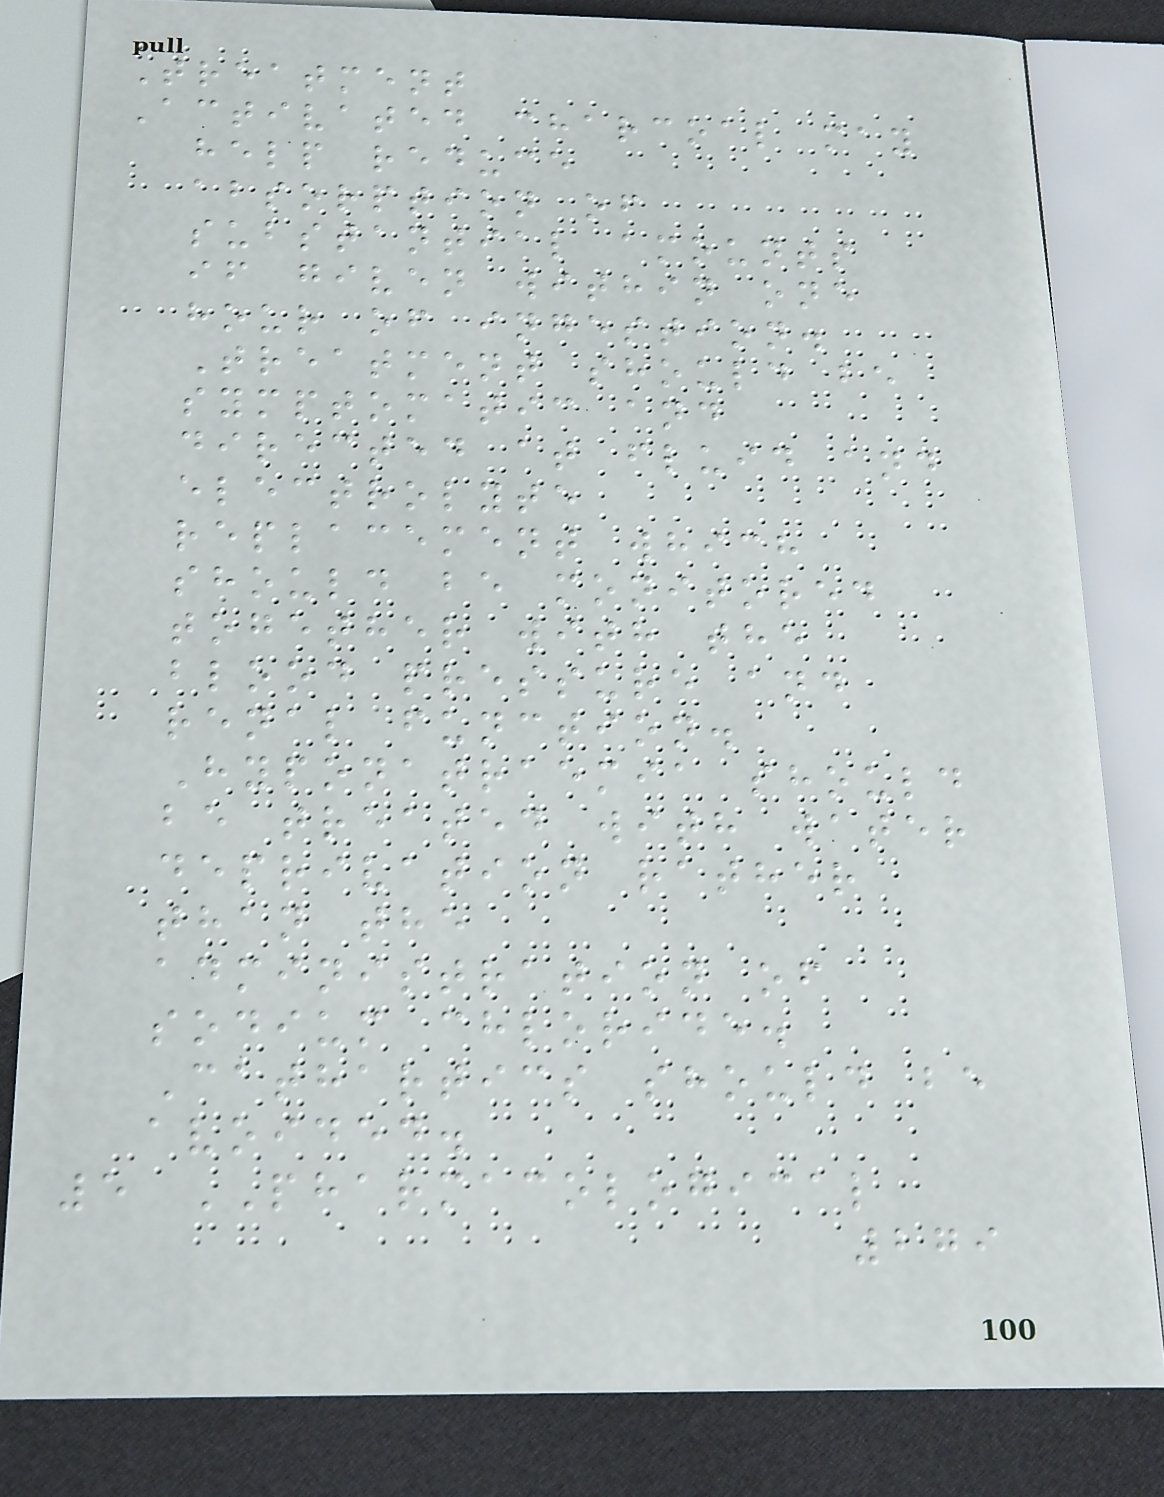Treatment
Activated charcoal may
help reduce
absorption of
substantial amounts
if given within one
hour of ingestion.
Treatment should be
symptomatic and
directed at fluid and
electrolyte
replacement which
should be monitored
together with the
blood pressure and
renal function.
Hyponatraemia should
be treated with water
deprivation rather
than the
administration of
sodium chloride.
Cathartics should be
avoided.
5 PHARMACOLOGICAL
279
